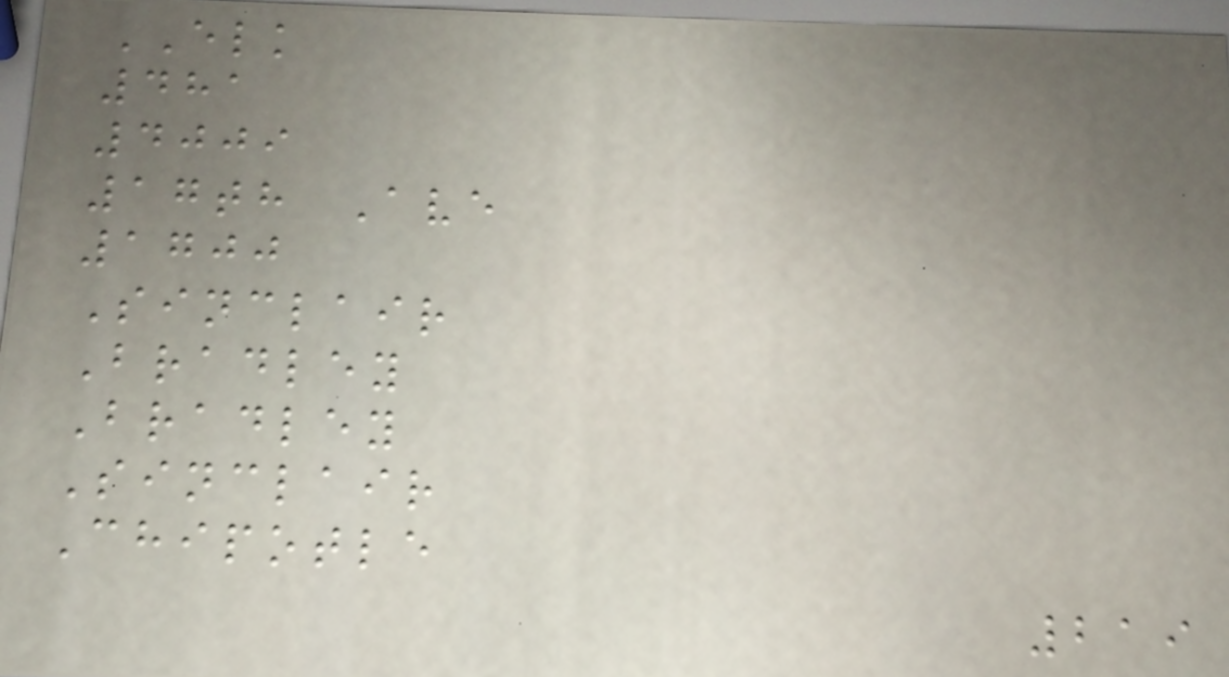ELK
481
4009
17th Ave
1700
Sinclair
Bradley
Bradley
Sinclair
Chipotle
219
